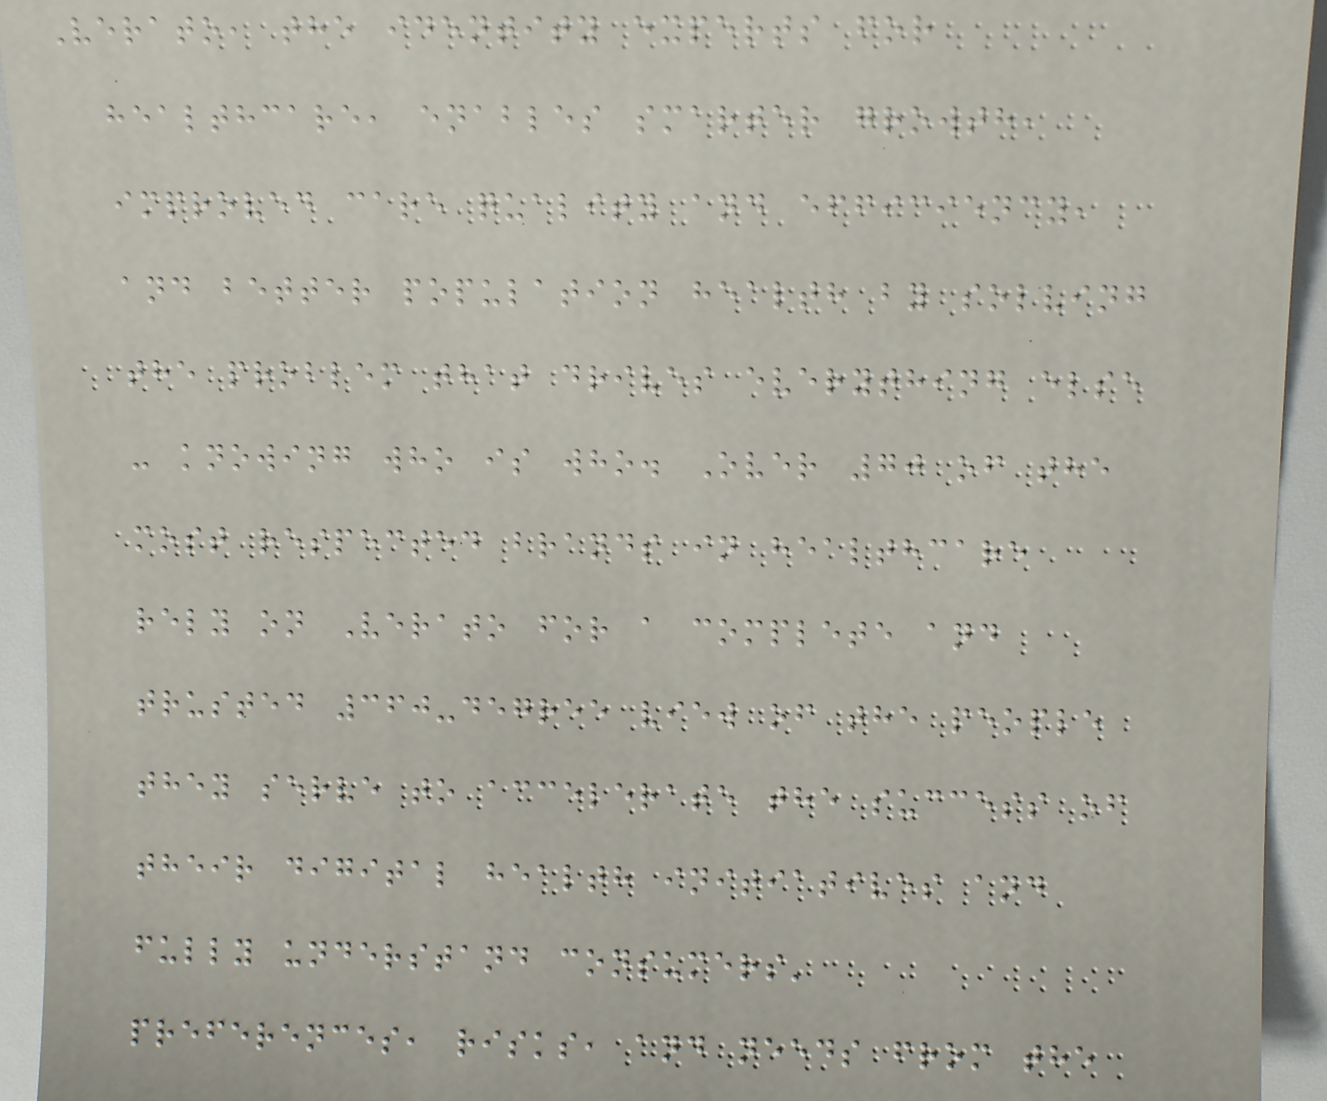Verato, the identity experts for
healthcare, enables smarter growth,
improved care quality and efficiency,
and better population health by solving
the problem that drives everything else
- knowing who is who. Over 70 of the
most respected brands in healthcare
rely on Verato for a complete and
trusted 360-degree view of the people
they serve to accelerate the success of
their digital health initiatives and
fully understand consumers'
preferences, risks, and needs from the
